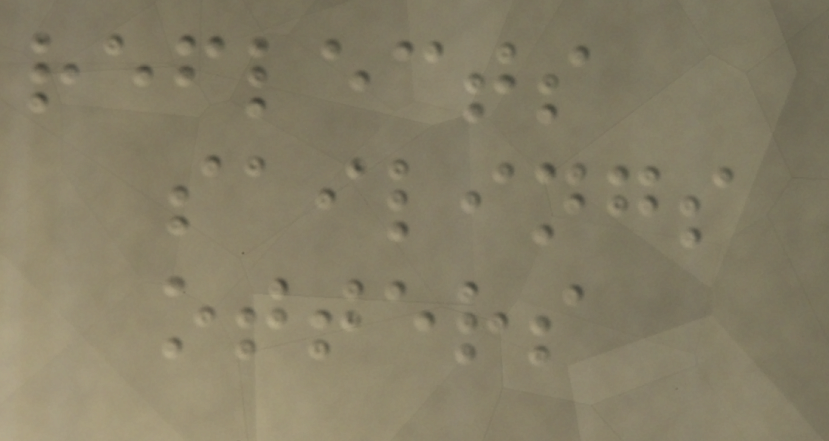reflects
sailings
otters
